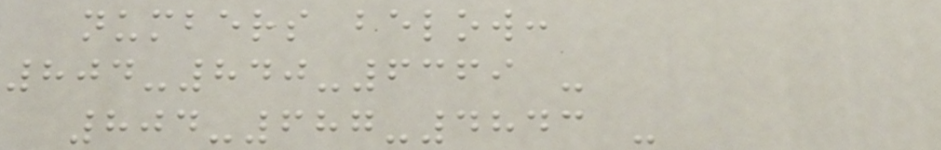numbers below:
804-840-6369 -
804-687-4843 -
